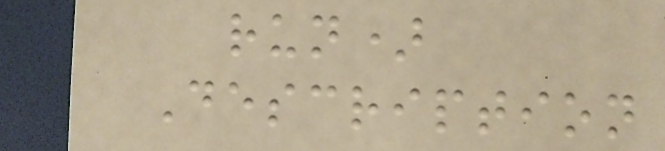run)
Description
